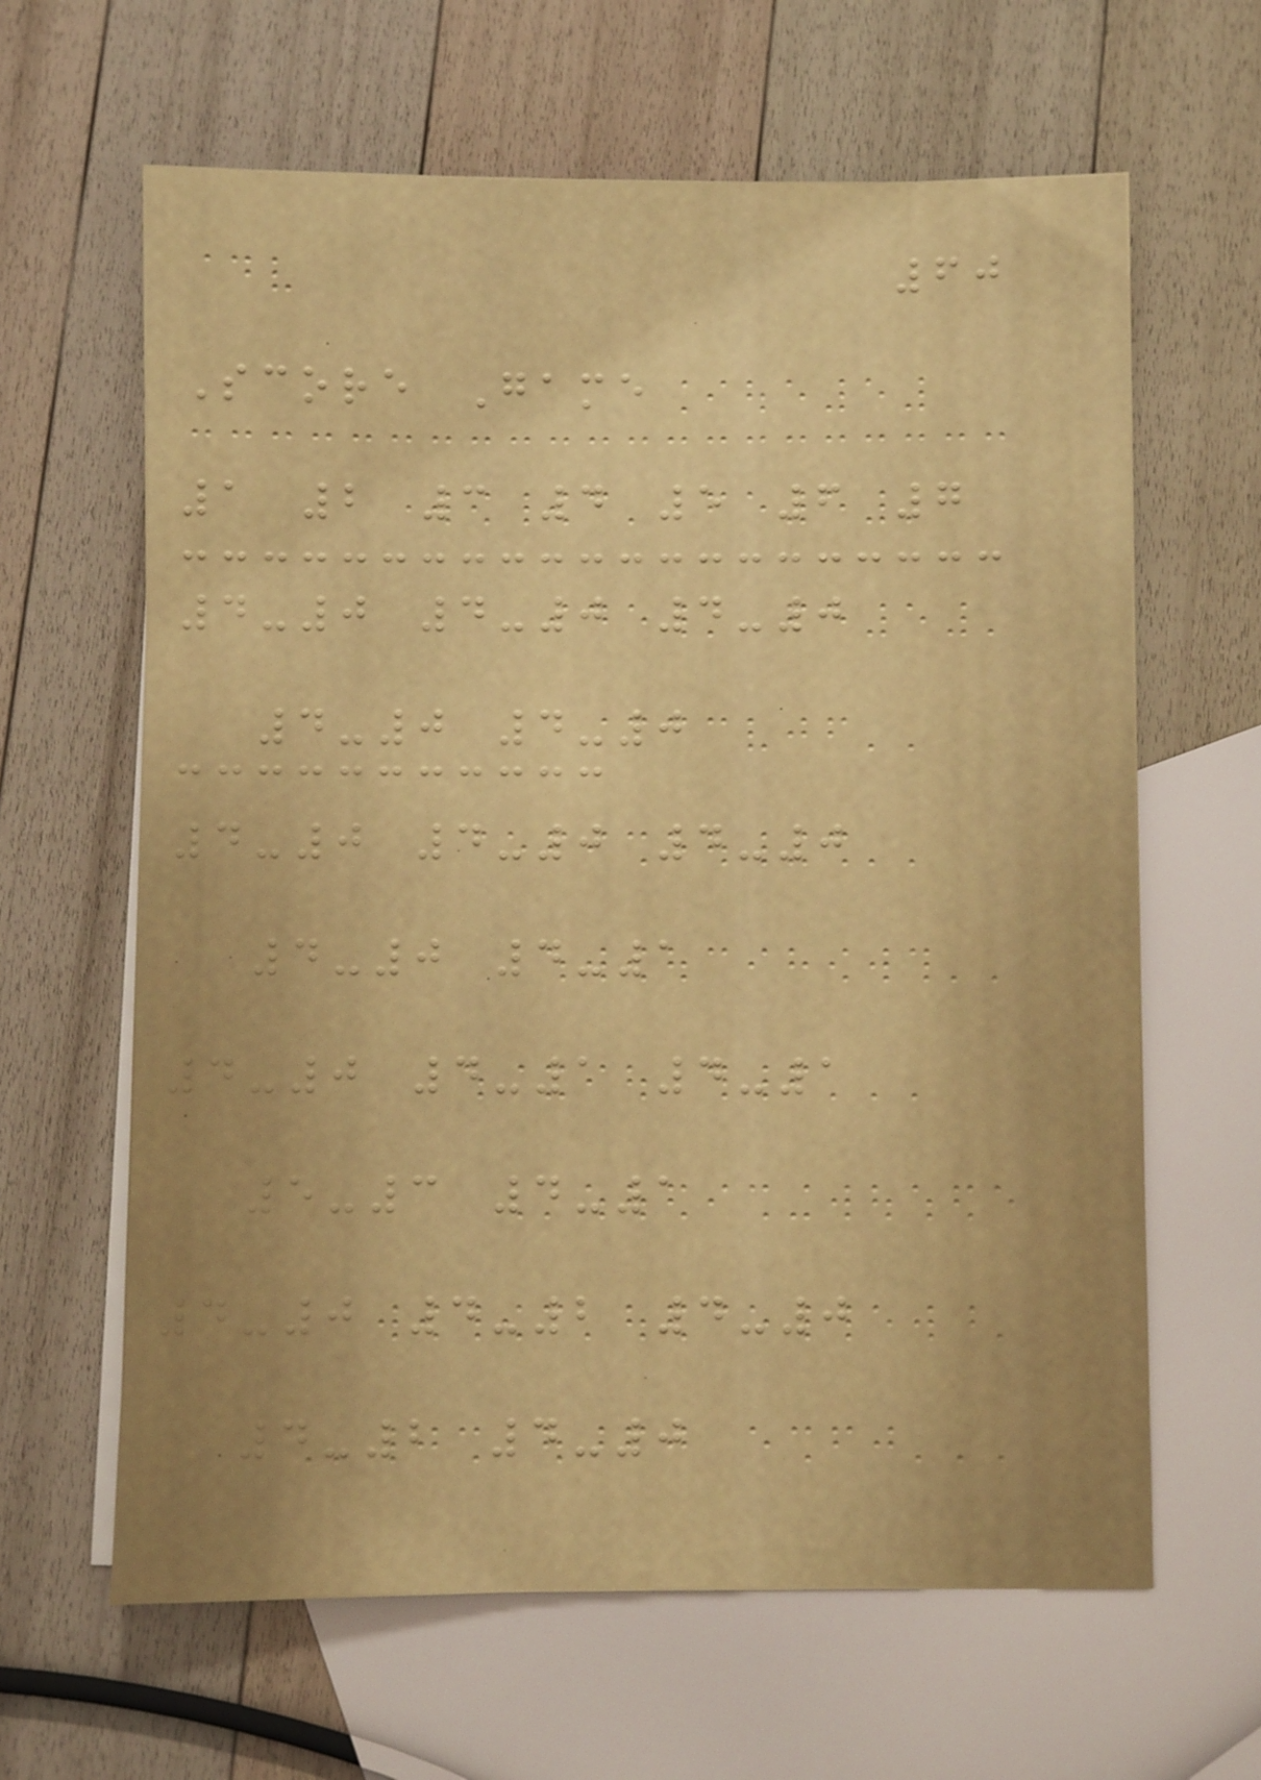60
Score Game
1 2 3 4 5 6 7
4-0 4-0 4-0
4-0 4-0
4-0 4-0 4-0
4-0 4-1
4-0 4-1 4-1
5-3 4-1
4-0 4-2 4-0
4-2 4-0
